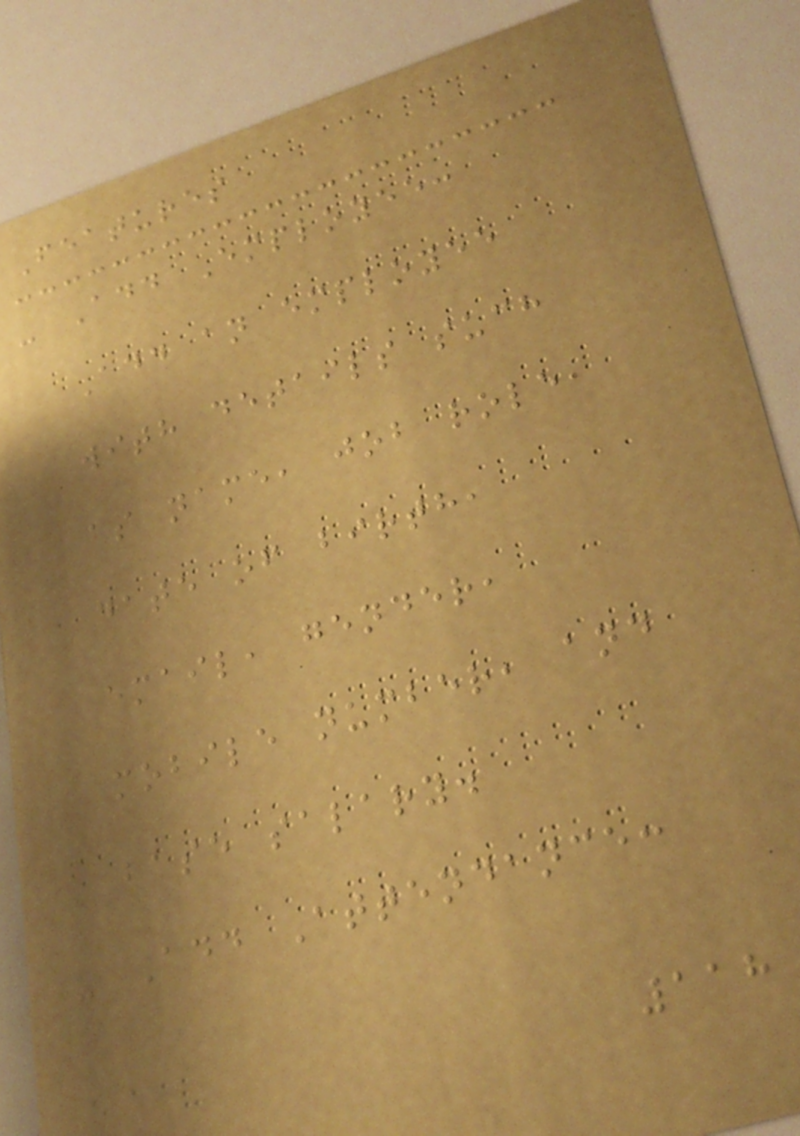Features
- Add Employee:
Add an employee
with details such
as name, job role,
date of birth,
email, gender,
mobile number, and
base salary.
- Add Attendance:
118
